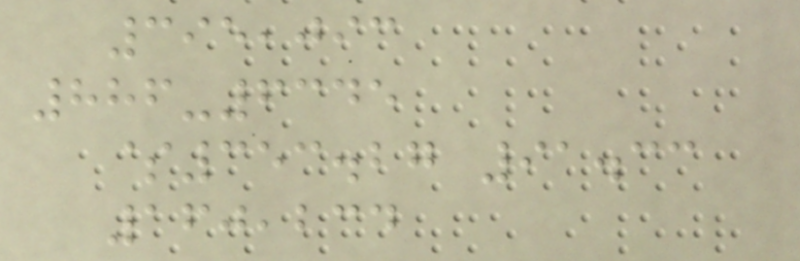395,093
886-6345
$353.27 91.33
160,234
